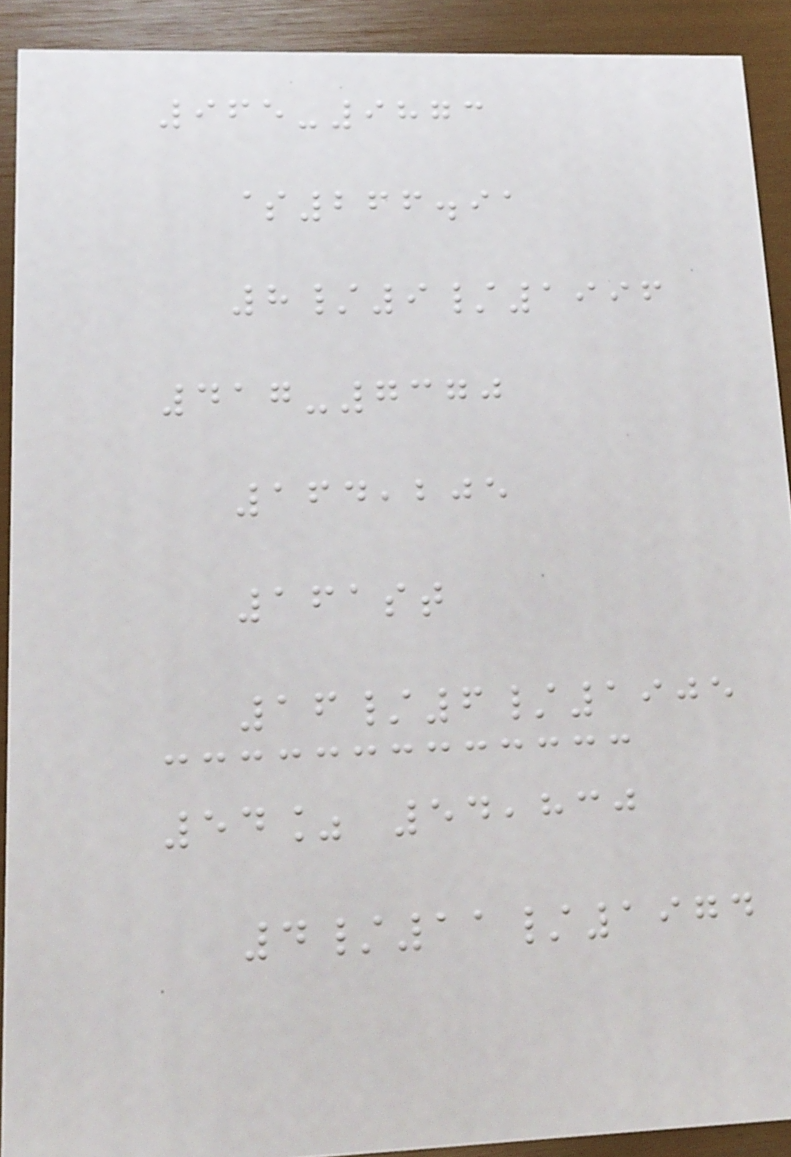965-9873
$266.91
8/9/1996
417-7370
164,205
161st
16/6/1905
54% 54,830
4/11/1974
